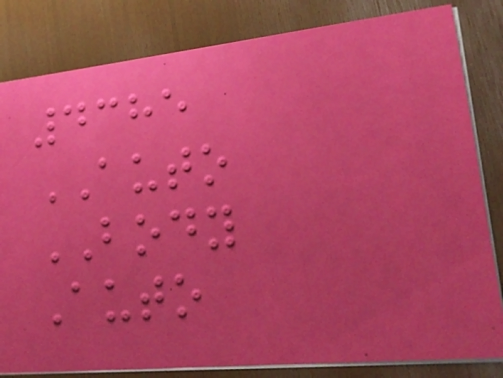4385
AUTO
BODY
Auto
